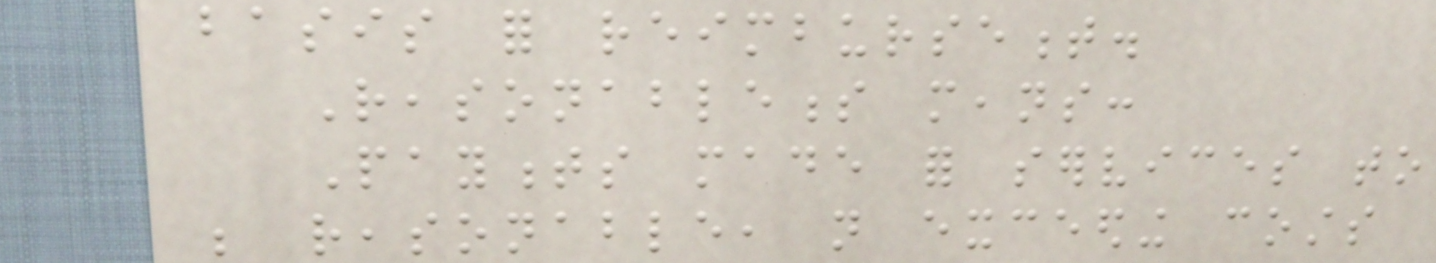basis for reimbursement.
Reasonableness means:
Payments made for services to
be reasonable, not exceeding costs
